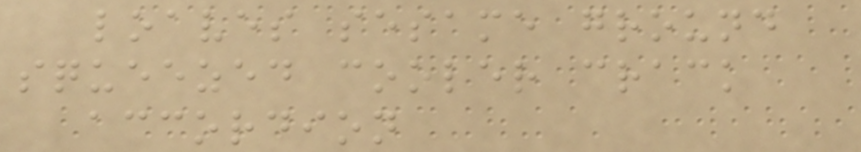loaves sesame ground
squeezed cooler crack
accordion
